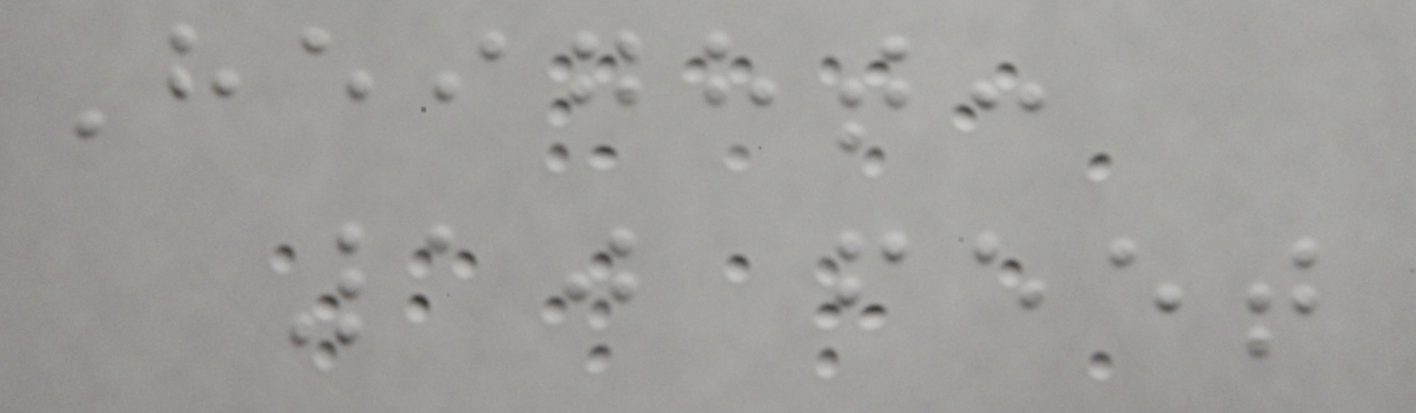Height:
10 feet
